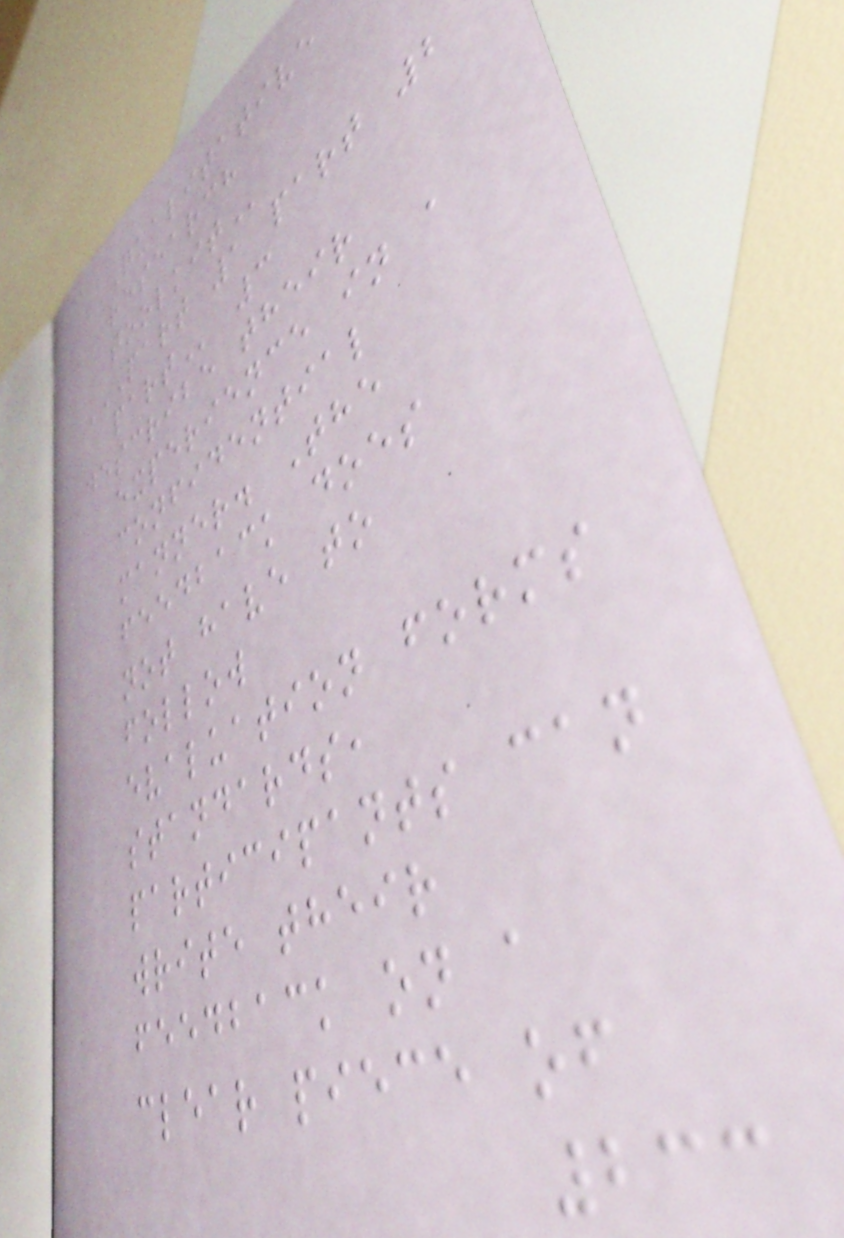QUALITATIVE
RESEARCH
TOOLKIT
PART 1 PART 2
PART 3
describe their
experience in a
confidential
manner. The
feedback does
not have to
follow
evaluation forms
standards,
participants can
write their
feedback on a
clear piece of
233
